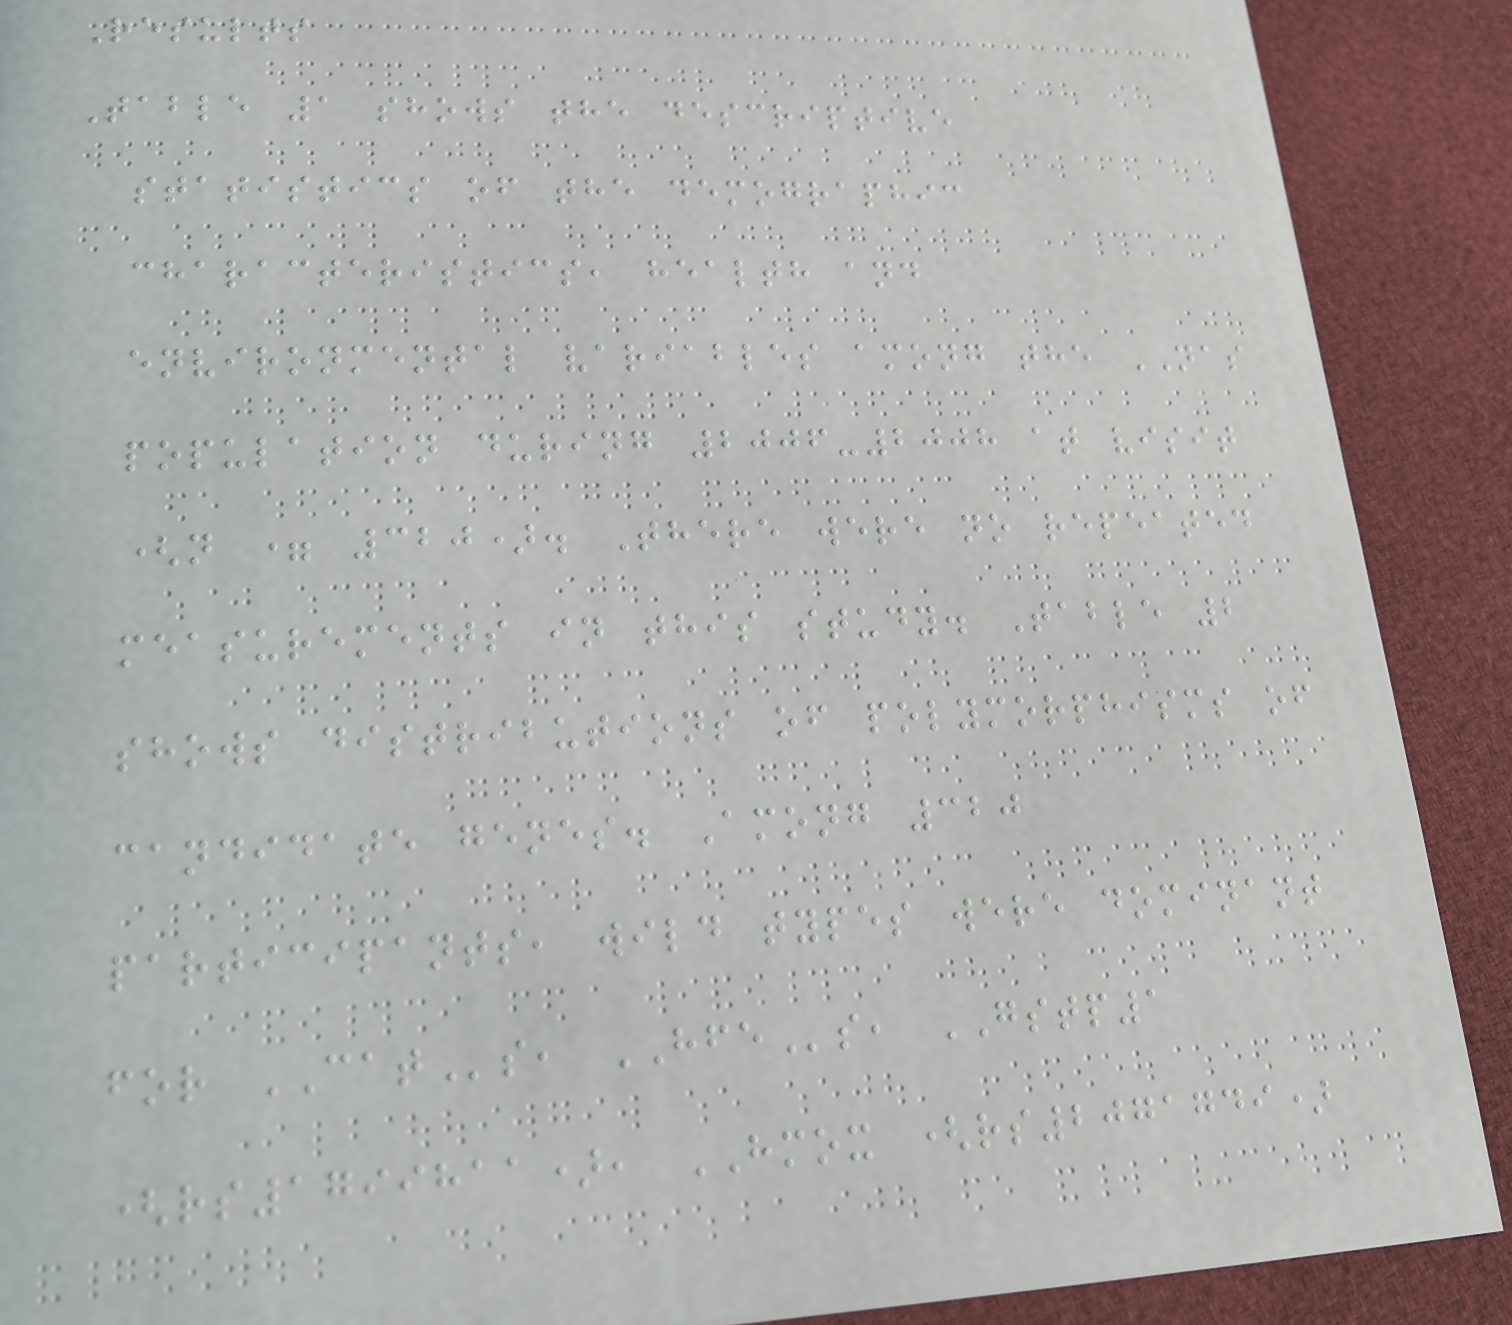Results
Table 1 shows the descriptive
statistics of the demographic
characteristics, health and
environmental variables among the NAS
population during 2006-2008 at visit
(n = 320). There were no repeated
measurements in this study. Table 2
shows distributions of polymorphisms of
candidate genes. Among 320
participants, wild types were dominant
for CATs, HFEs, GSTP1
(rs1799811), HMOX (rs2071749)
